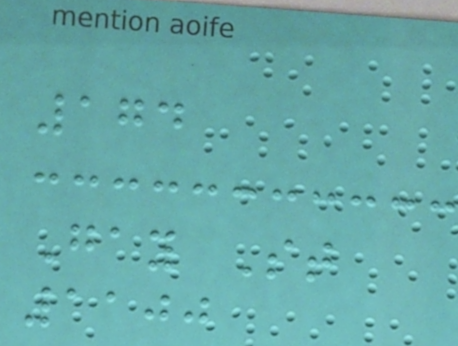174
Gay St
1100
